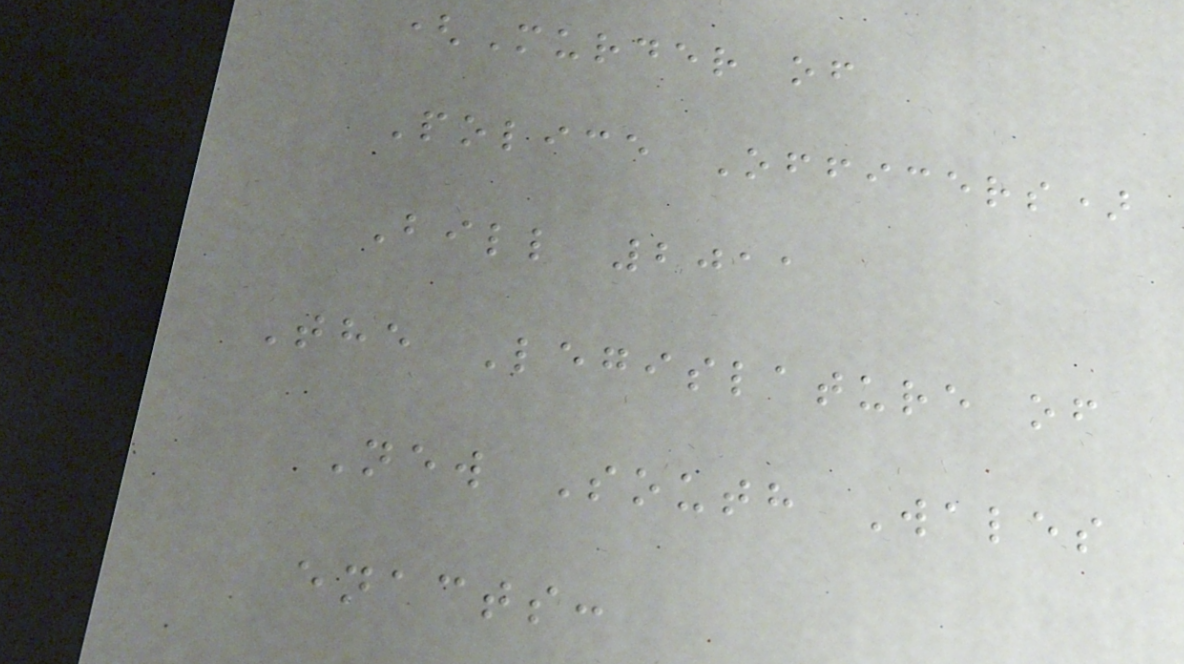(Murder of
Police Officers)
Bill 2011
The Legislature of
New South Wales
enacts:
